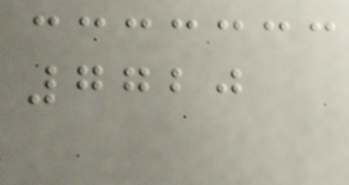7720
